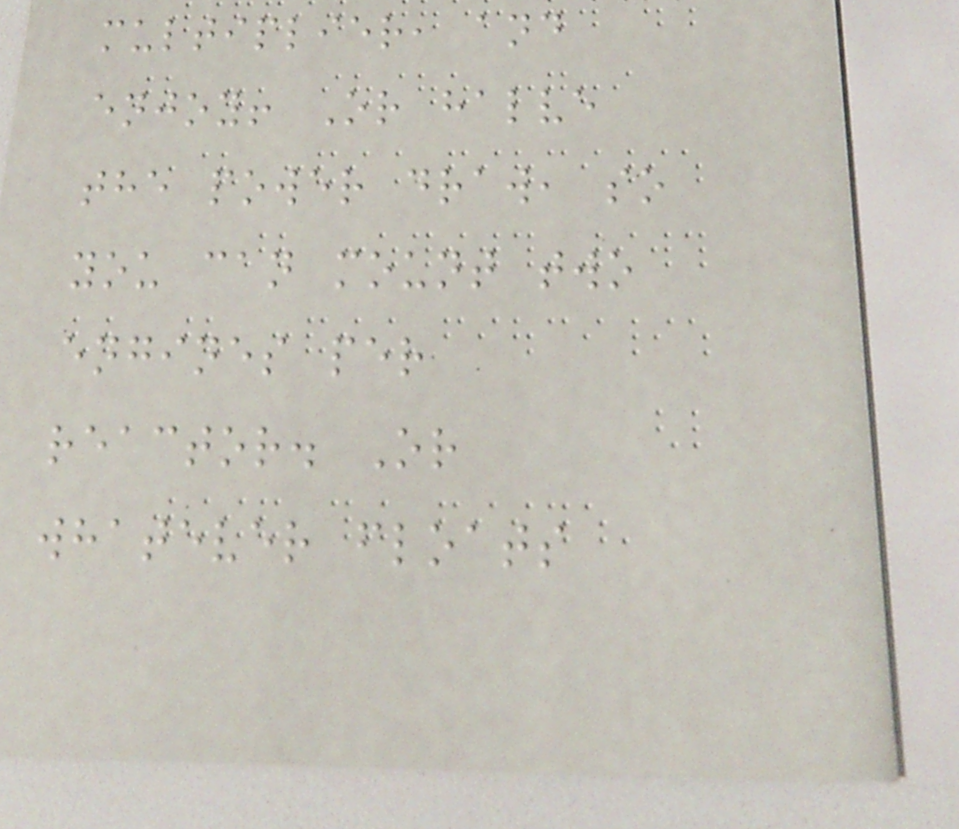multiplier, and
enjoy! Or halve
the power draw, so
you can mount two
engines per
reactor. Or
whatever floats
